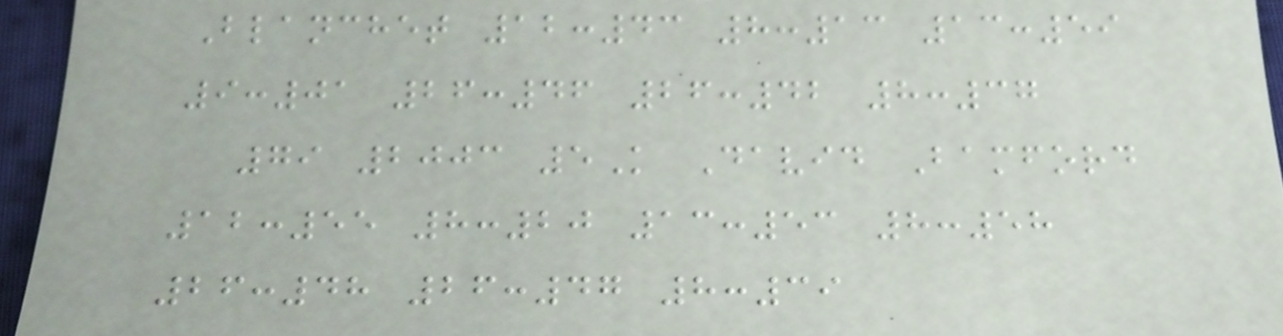Blanchet 12:43 8:13 13:59
9:01 26:46 26:42 8:37
79 2003 5K David Bamford
12:55 8:20 13:53 8:58
26:48 26:47 8:39
